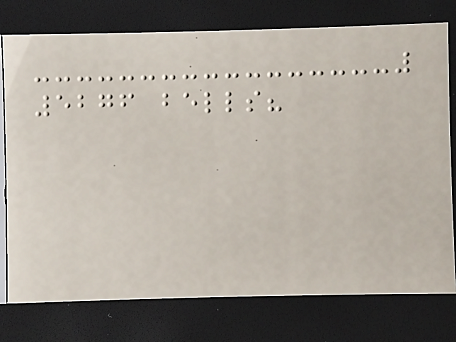5276 bells?
